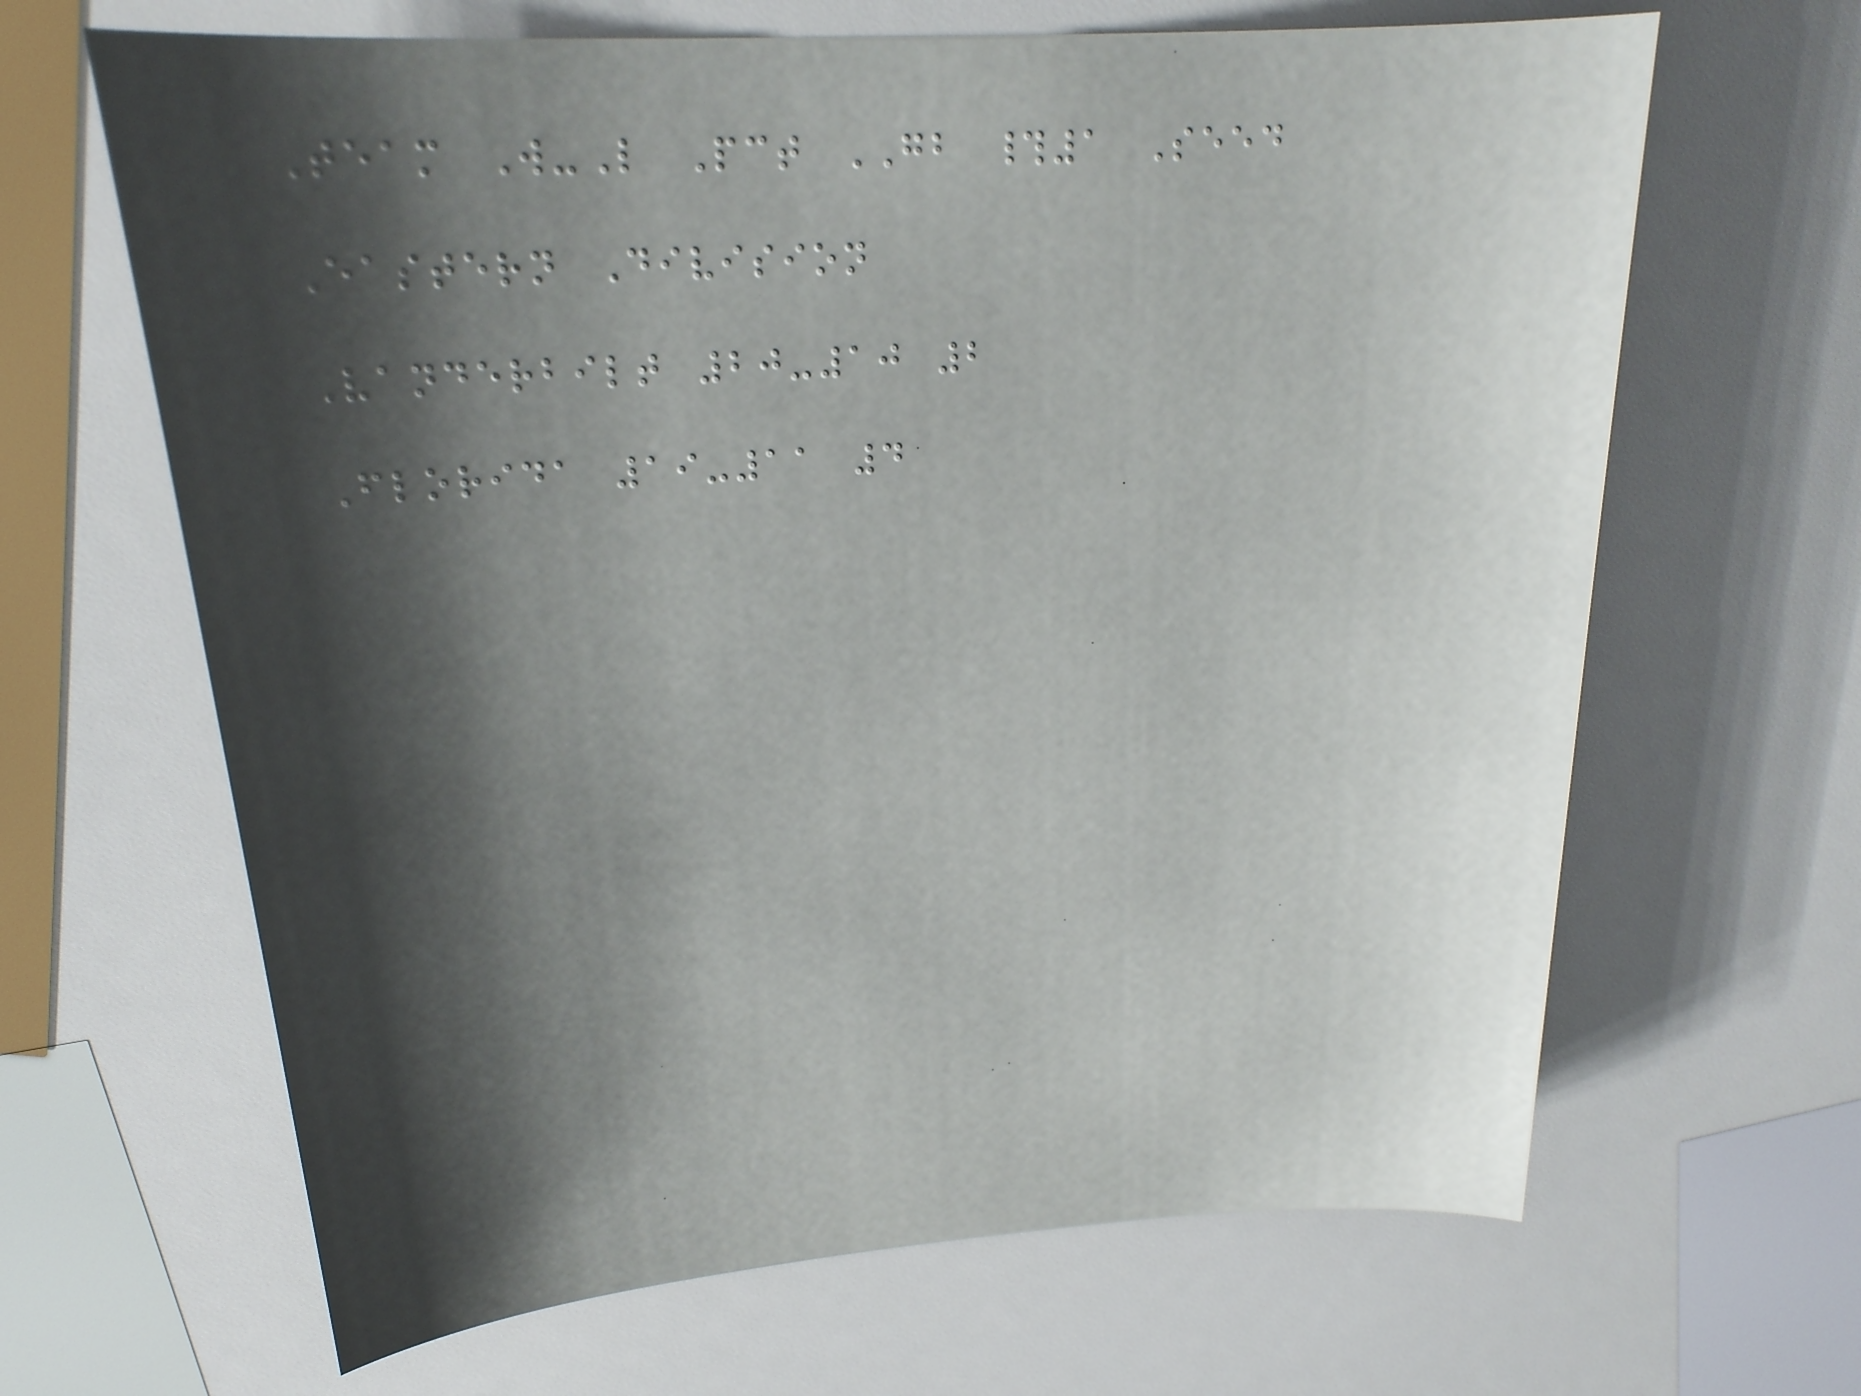Team W-L Pct GB #1 Seed
Eastern Division
Vanderbilt 20-10 2
Florida 19-11 4
